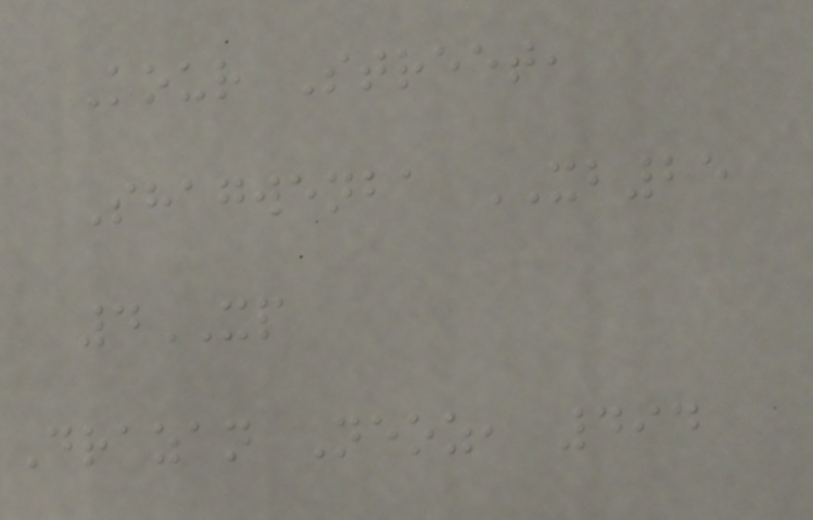Kour Street,
Shagwenba XB25
4XP
Drazan Neoz, 494
